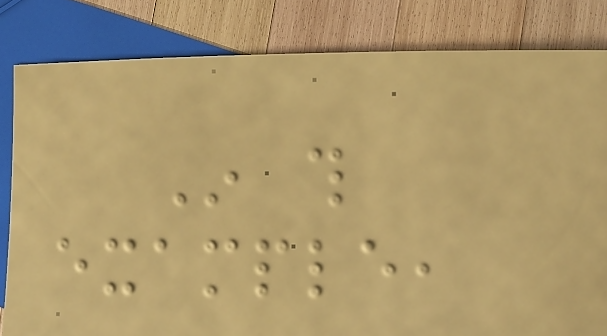In this
example,
